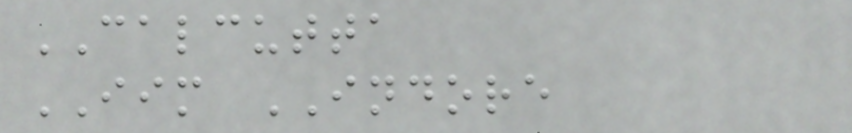CALCUTTA
IIM INDORE
